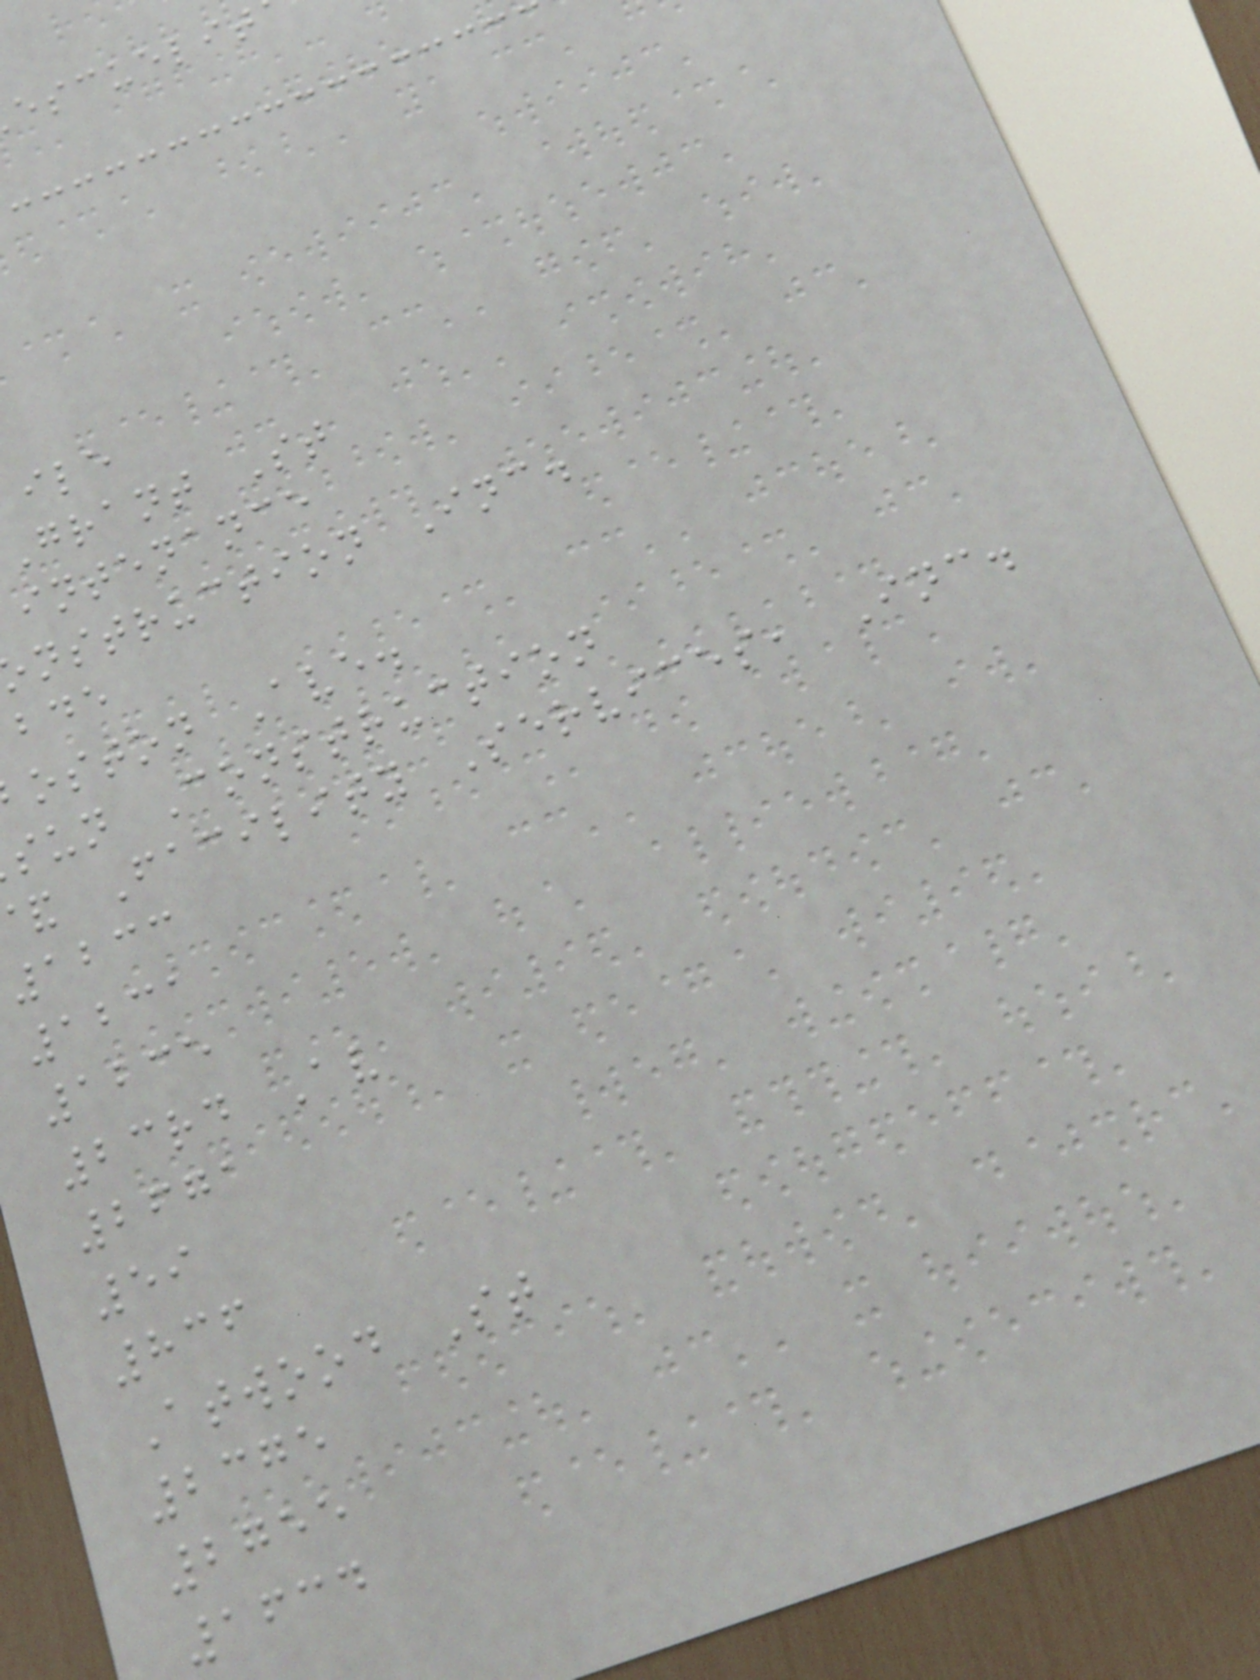Grant St
intenance
nstruction Inc.
oston Ave.
sun Construction
Facility Services, Inc.
1233
1231
1235
23rd Av
2671
59
836
Atwood St
2375
2755
1634
